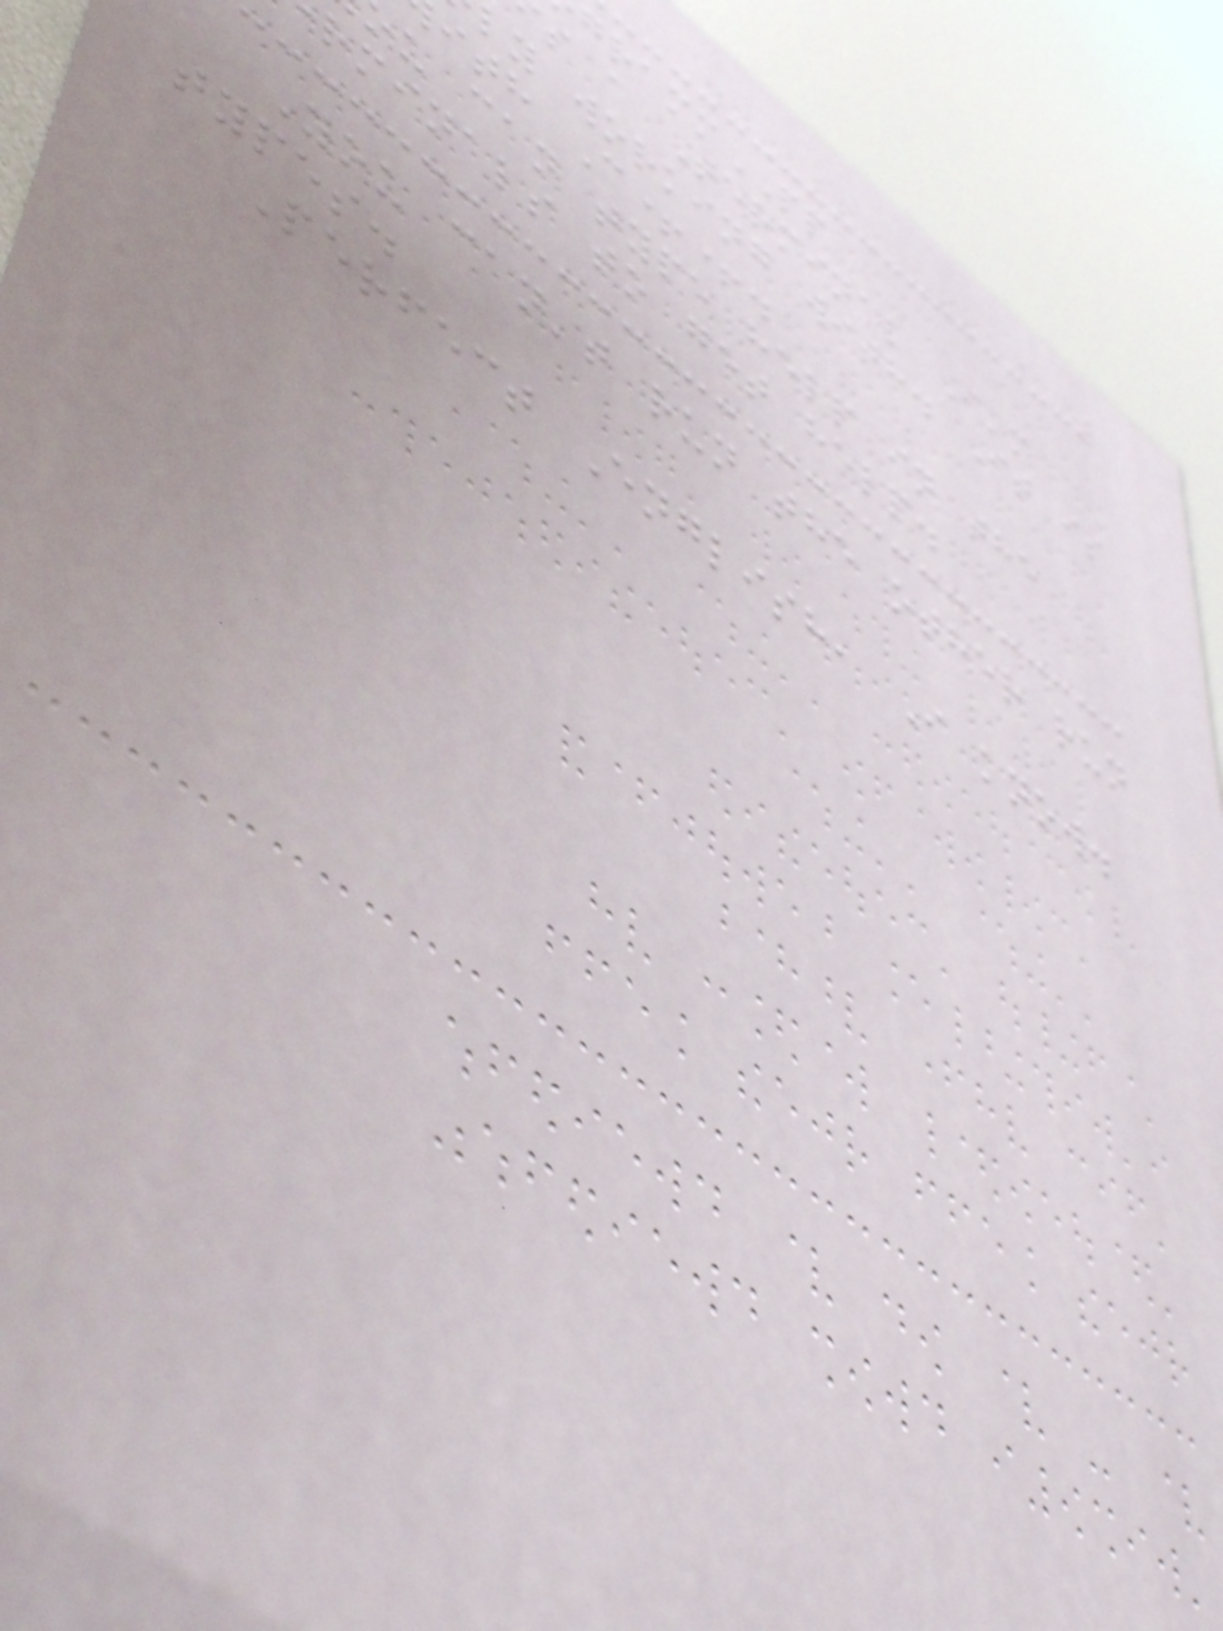grammPP
s a Terminal I'm
ly working with. It is
ith C++.
u can type help in the
rminals to get help.
You can't run the other run
types.
Perfect English, I know.
